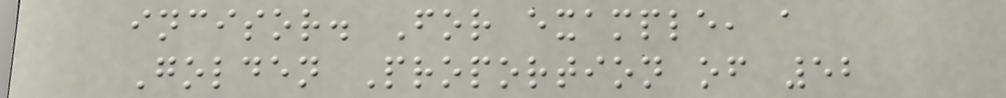incisor. For example, a
Golden Proportion of 52
